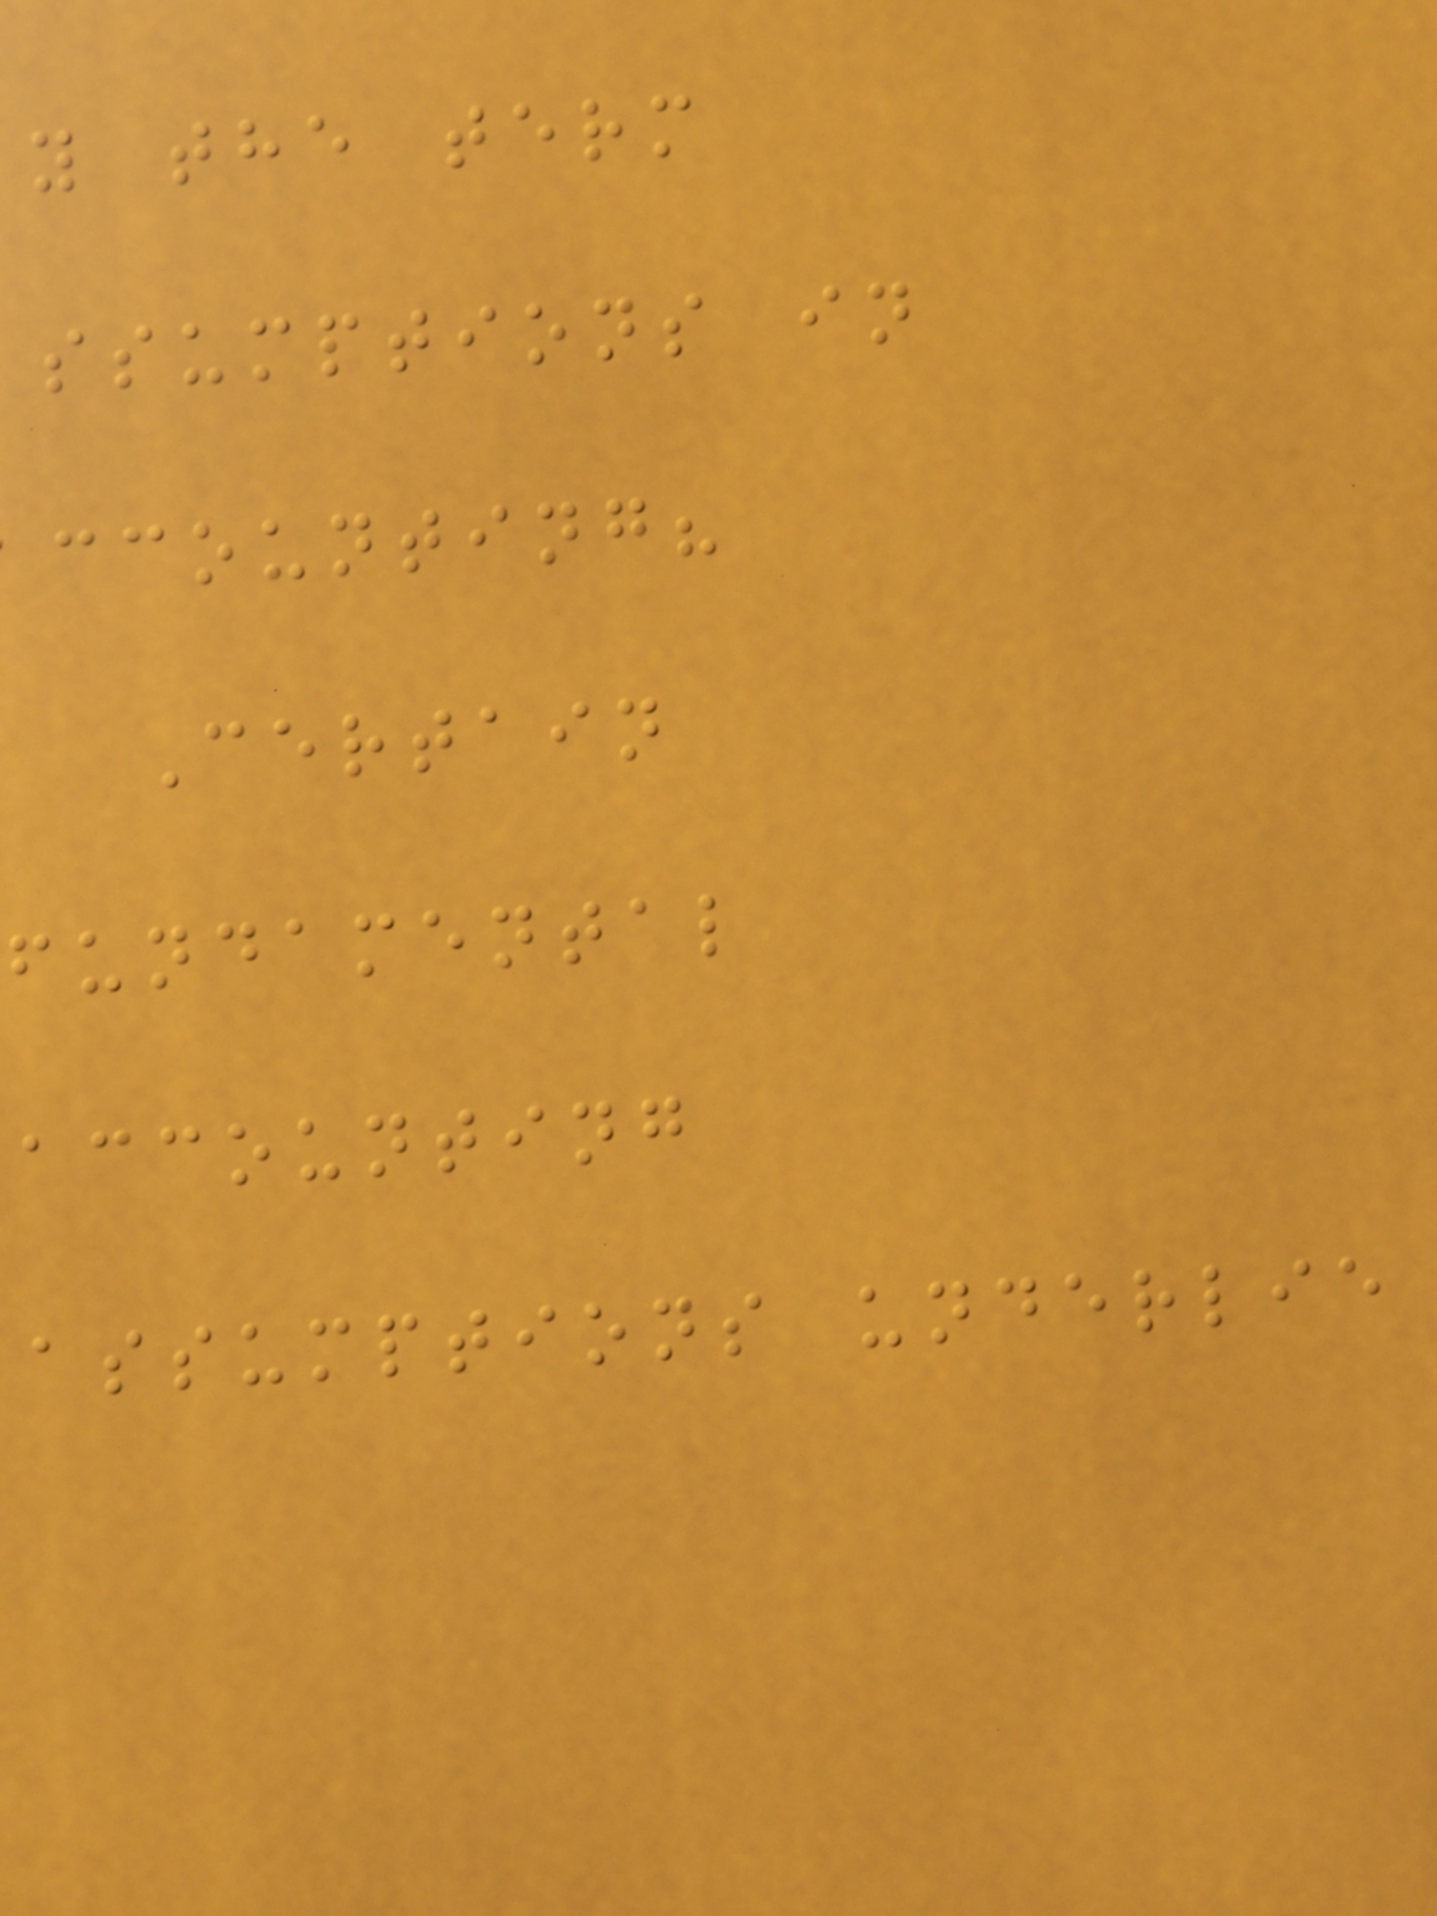y the term
ssumptions in
ccounting?
Certain
fundamental
accounting
assumptions underlie
